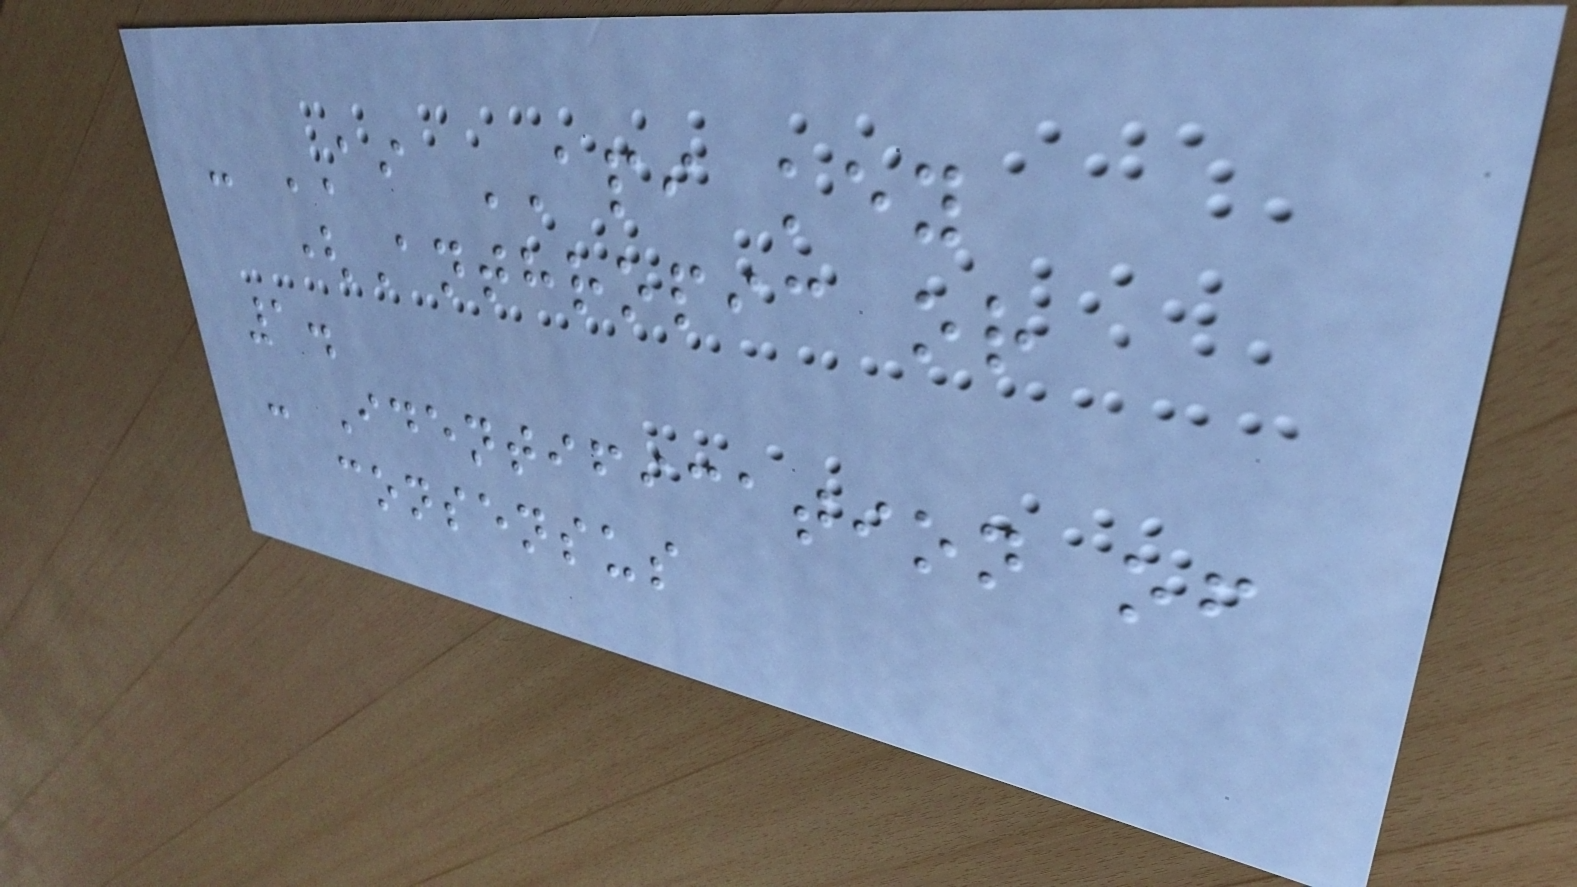- AI API key
(Anthropic or
1.
- Identification of
consensus
